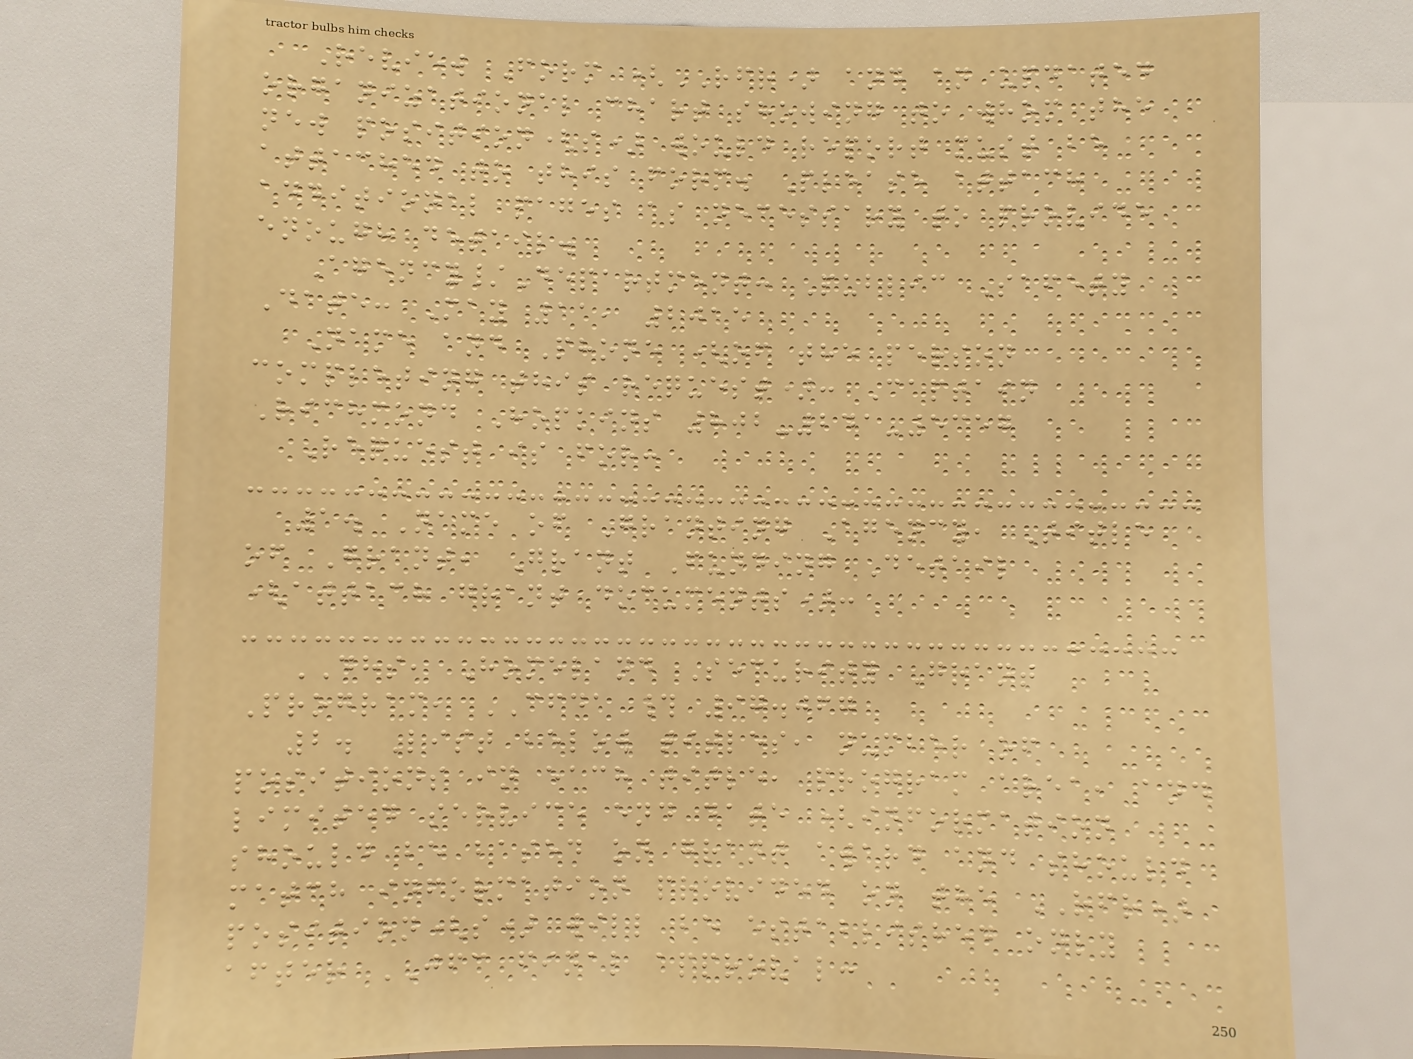Review Form (RFR) and an updated
organizational chart showing to whom the
new position(s) would report must be
attached to this form. Please attach
additional pages as necessary to provide
enough detail.
Agency/Department: Public Safety
Date: May 11, 2015
Name and Phone (of the person
completing this request): Captain
Richmond Hopkins 802-241-5357
Request is for:
1. Name of Granting Agency, Title
of Grant, Grant Funding Detail
(attach grant documents):
DHS, Homeland Security Grant
Program, CFDA # 97.067
2. List below titles, number of
positions in each title, program area, and
limited service end date (information
should be based on grant award and should
match information provided on the RFR)
position(s) will be established only
after JFC final approval:
